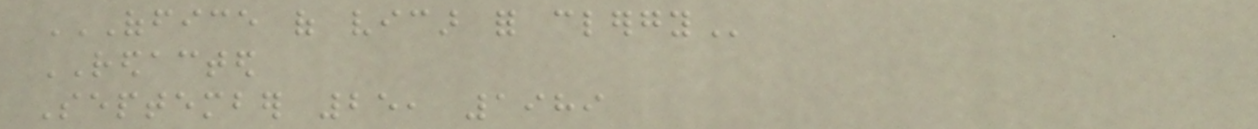OFFICE OF VICAR FOR CLERGY
REDACTED
September 25, 1989
